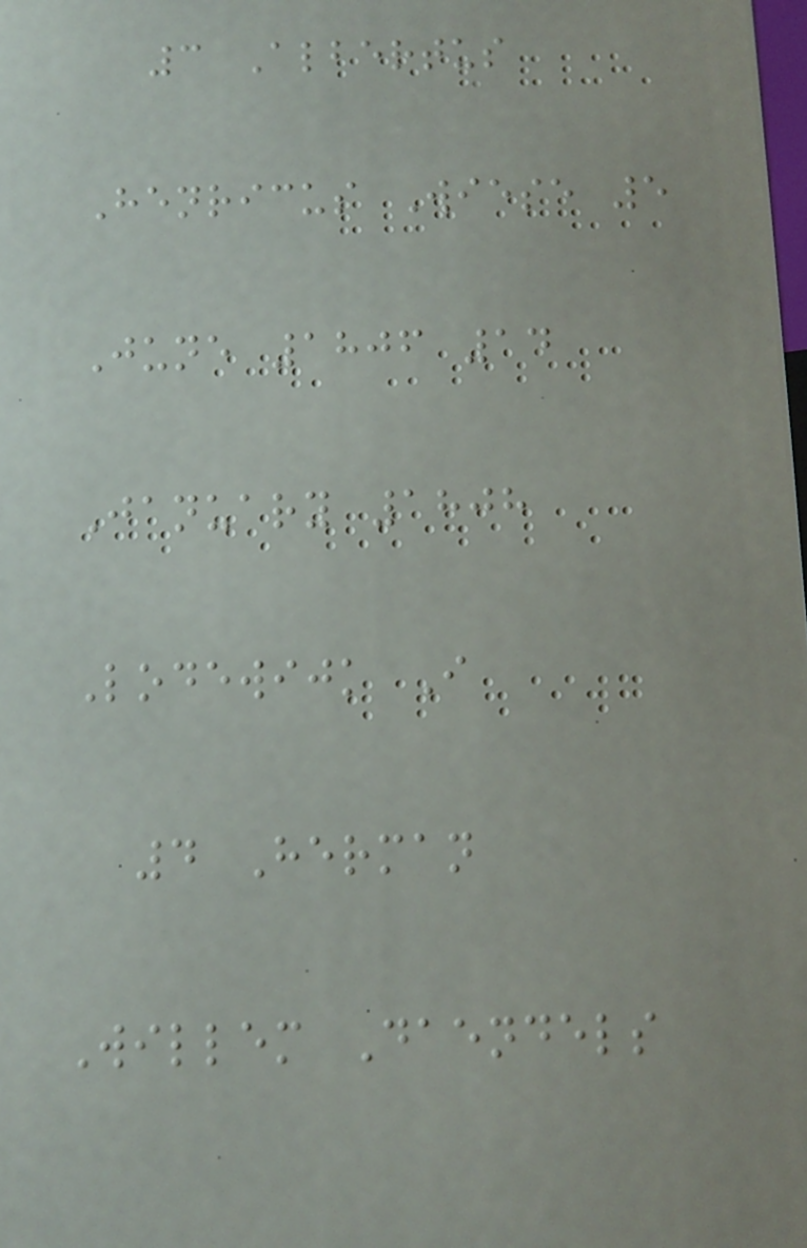3 Albertus
Henricus Wiese 5
June 1806 14
January 1808
Lodewijk I
4 Herman
Willem Daendels
